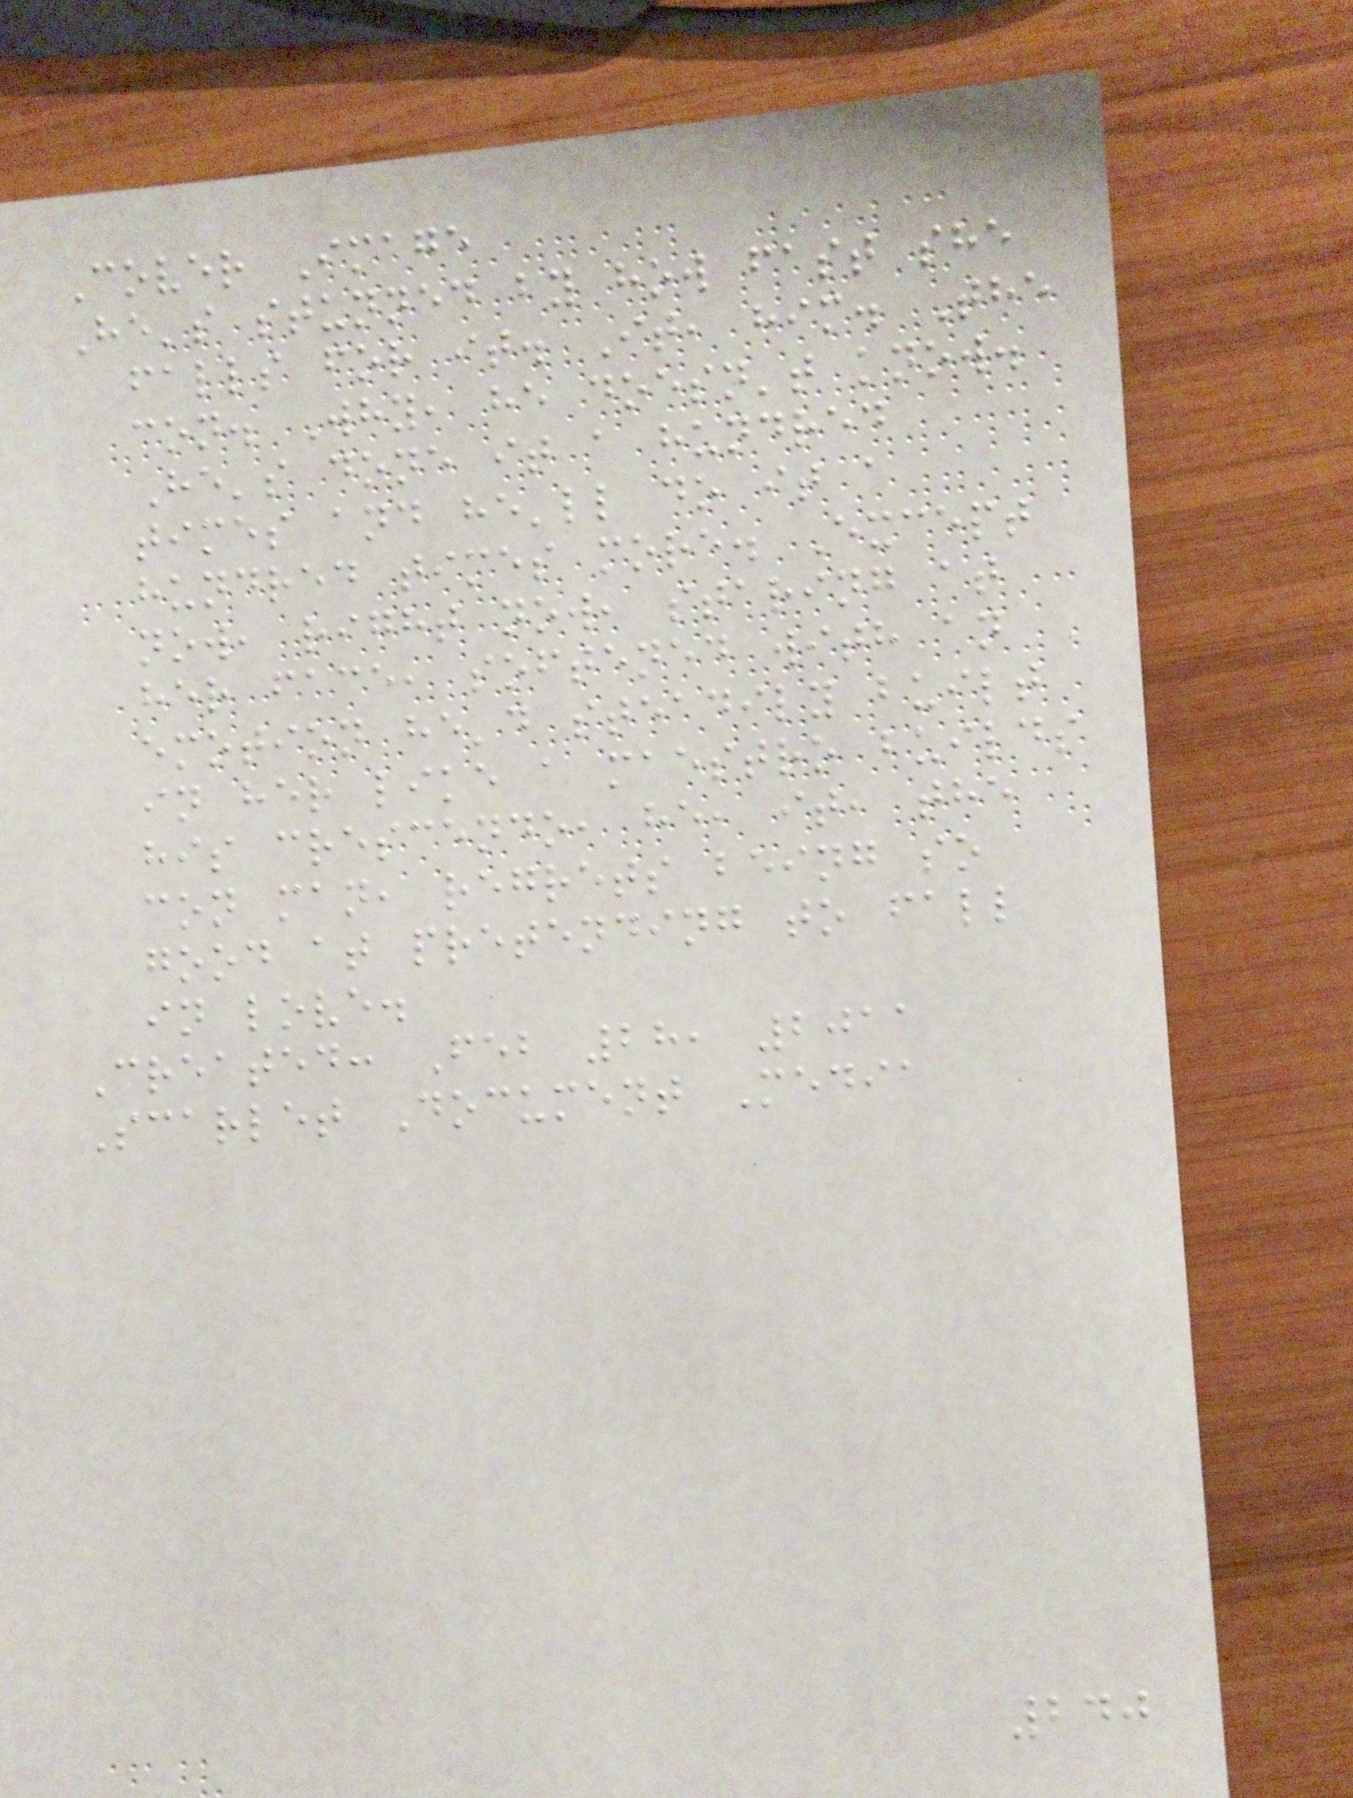Cover Image
He's stunned by how fast she
falls for it. It, him. The
con. Why, he doesn't know.
He's done it a hundred
times and he'll do it a
hundred times more. Except
now, right now, staring at
her face, softened with an
emotion he'd steadily built
in her like a maestro builds
his crescendo, he, it, the
con man, regrets being so
good at pretending to fall
in love.
Created: Feb 28, 2011
Scarlet Document Media
240
